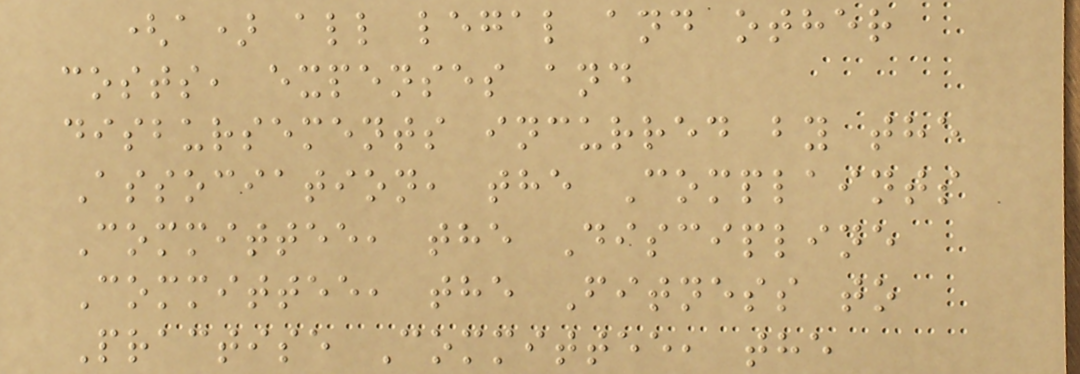(a) all legal and other
costs, expenses and
disbursements incurred by the
Association, the Complaints
Committee, the Discipline
Committee, the Fitness to
Practise Committee, the
